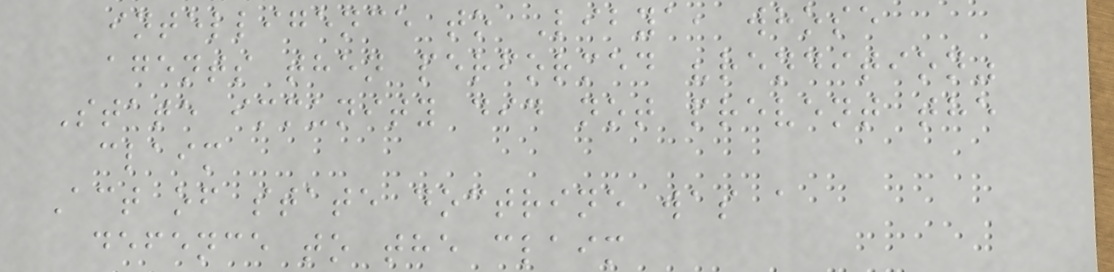intelligence to Libya, whose
agents then performed "rendition"
State immunity did not prevent the
claim
Act of state doctrine was a
defence to the claim
